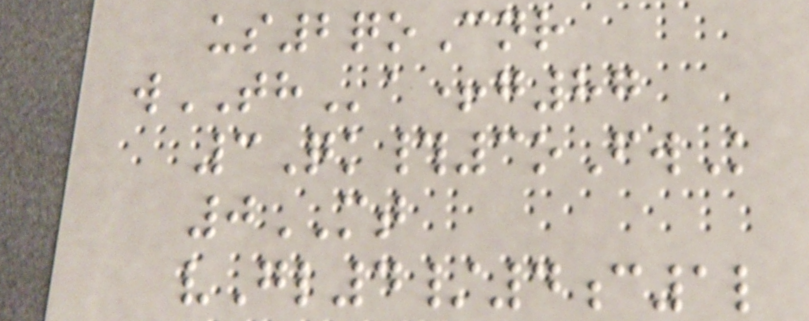us2qoCnr
wTHa+g87
3Qk#3oFwK
0MT
vGl4/4c1l
